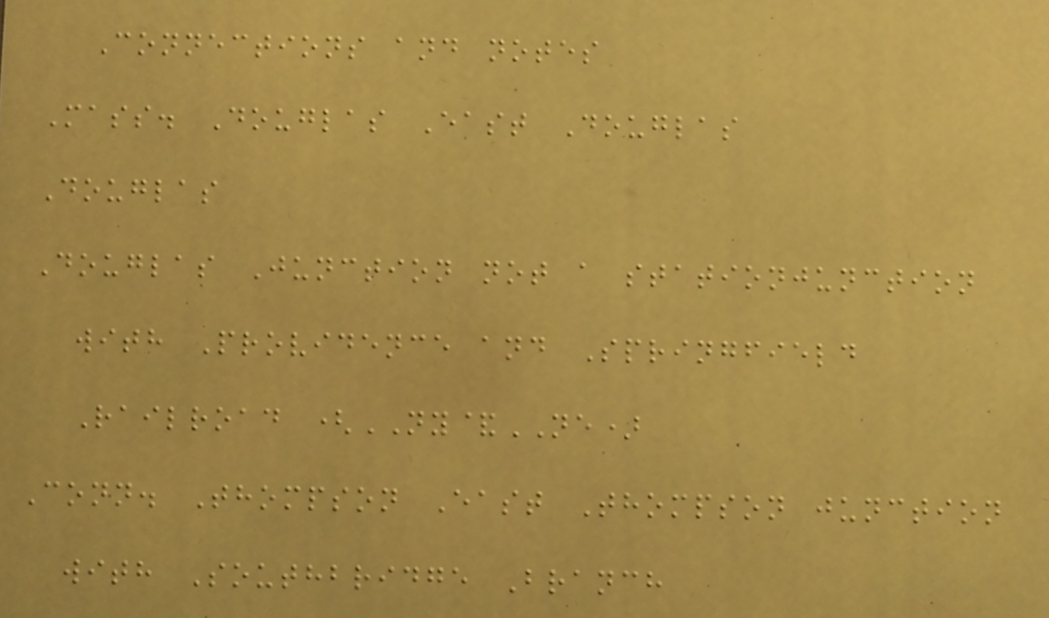Connections and notes
Mass. Douglas East Douglas
Douglas
Douglas Junction not a stationjunction
with Providence and Springfield
Railroad (NY&NE)
Conn. Thompson East Thompson junction
with Southbridge Branch
